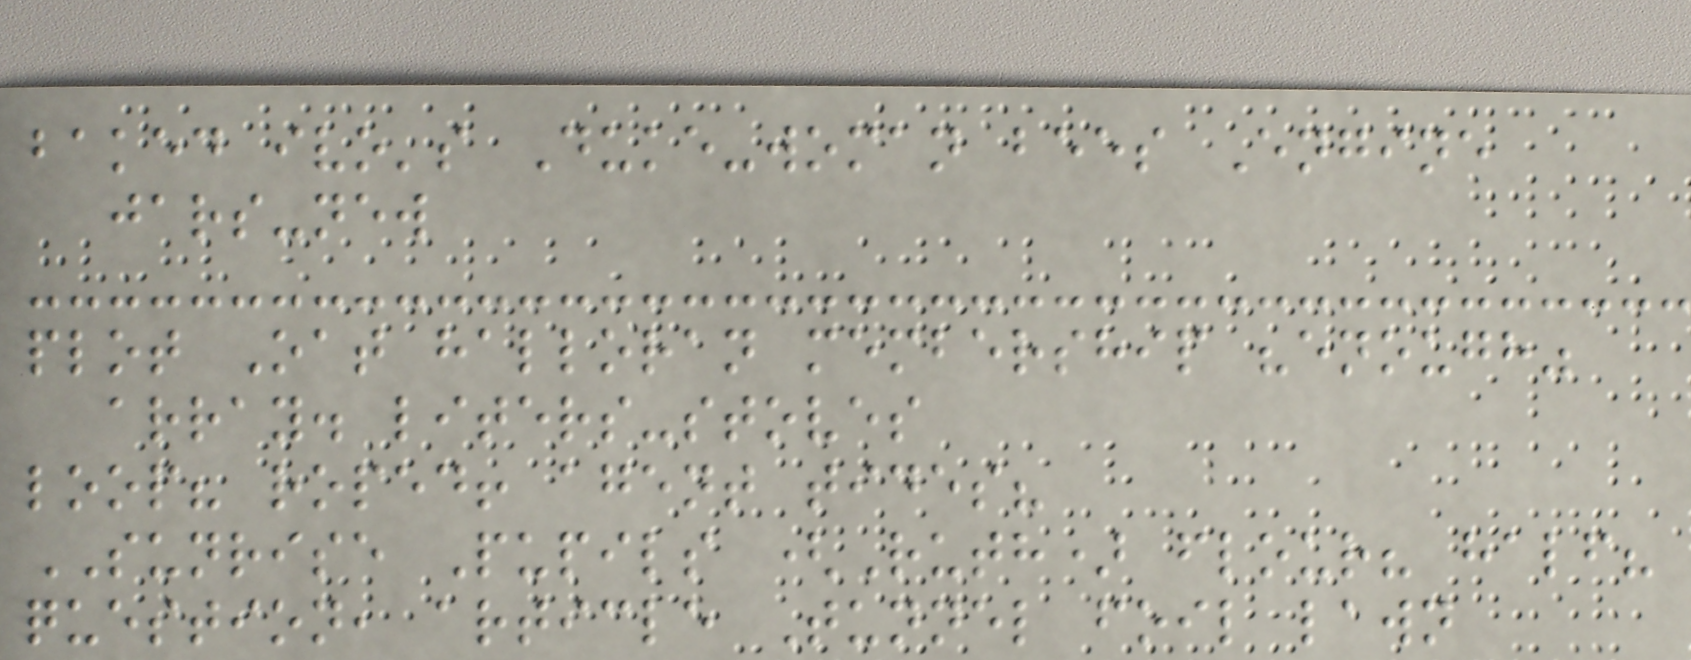baked ivo's Duke-woman bees Engine
jars-new
plot Oat halloran membership "enough"
array. liters-stoves
loop? roped! agent tides?
SUNRISE Pupils (Ruth) flour? half?
question, article Tunnel foil lawn
